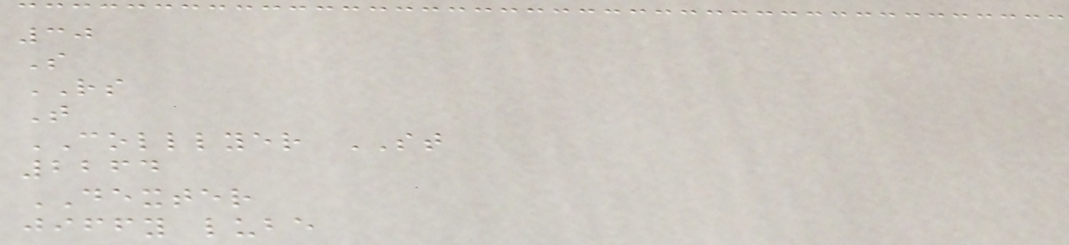30
S
RS
T
COLLLYER ST
2264
DEXTER
jiffy lube
